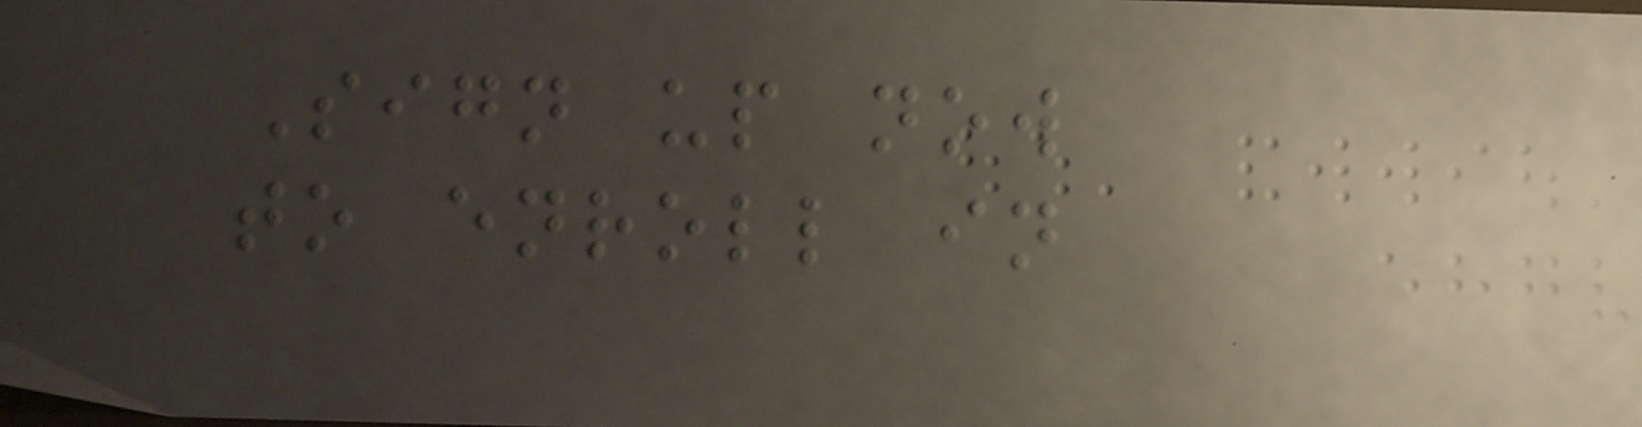Sign up now
to enroll in
